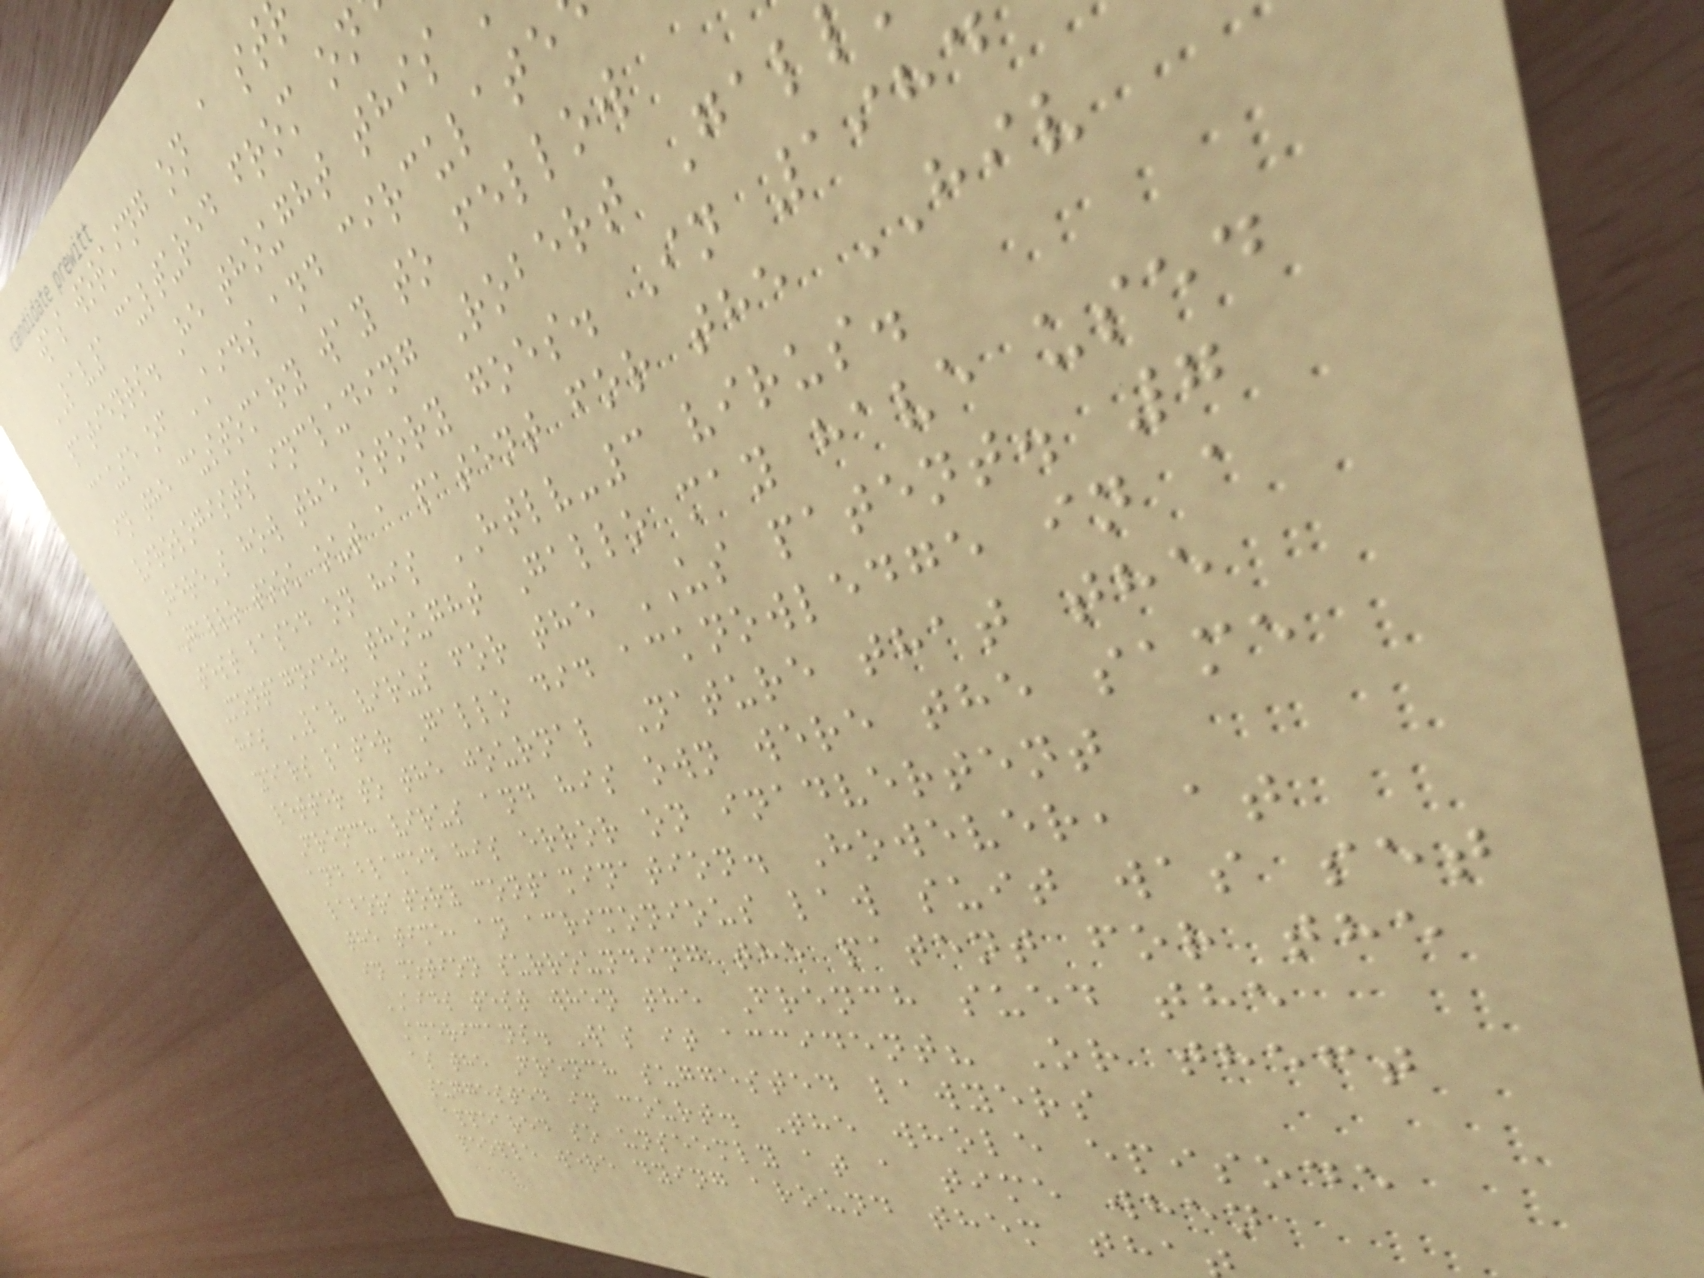was working on a st
LAV1 cultured from on
patients. He thought this
cause of AIDS and circulate
in the customary way to fellow
virologists including Robert Gal
Here's how the story goes. In 1984
Gallo took out a patent for the HIV
test based on his HTLV-3 virus.
Montagnier thought Gallo may have used
his LAV virus for the US patent. 7
years later Gallo did acknowledge in a
letter to the journal Nature that the
French virus and his own were the same
and blamed his error on inadvertent
laboratory contamination. However, at
the time, an acrimonious law suit was set
in motion surrounding the patent for the
AIDS test when the French sued the
Americans. Was it accident? Or theft
as the French suggested lawyers
suggested in court. The whole episode
appeared so unseemly at a time when
people were dying around them tha
